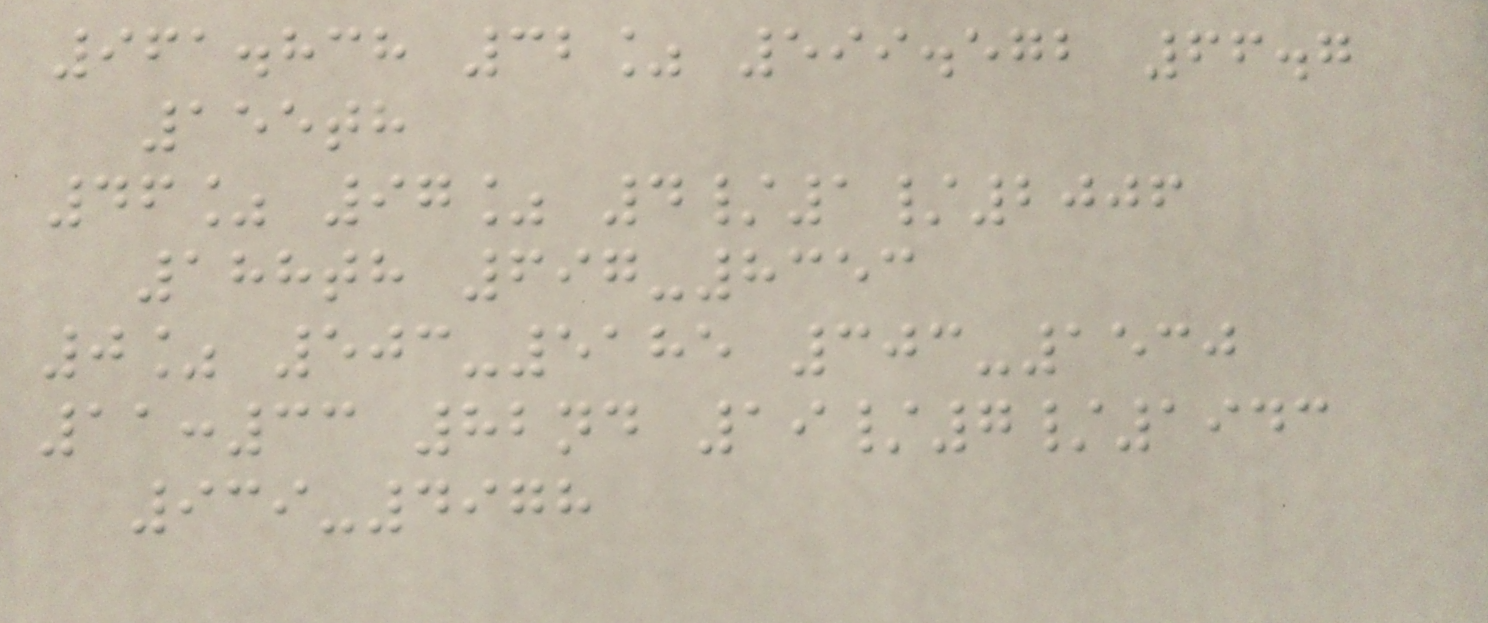961.838 32% 599.572 66.7
155th
46% 97% 4/1/2006
188th 697-8353
0% 503-5185 303-1530
11:33 82nd 19/7/1943
939-4978
